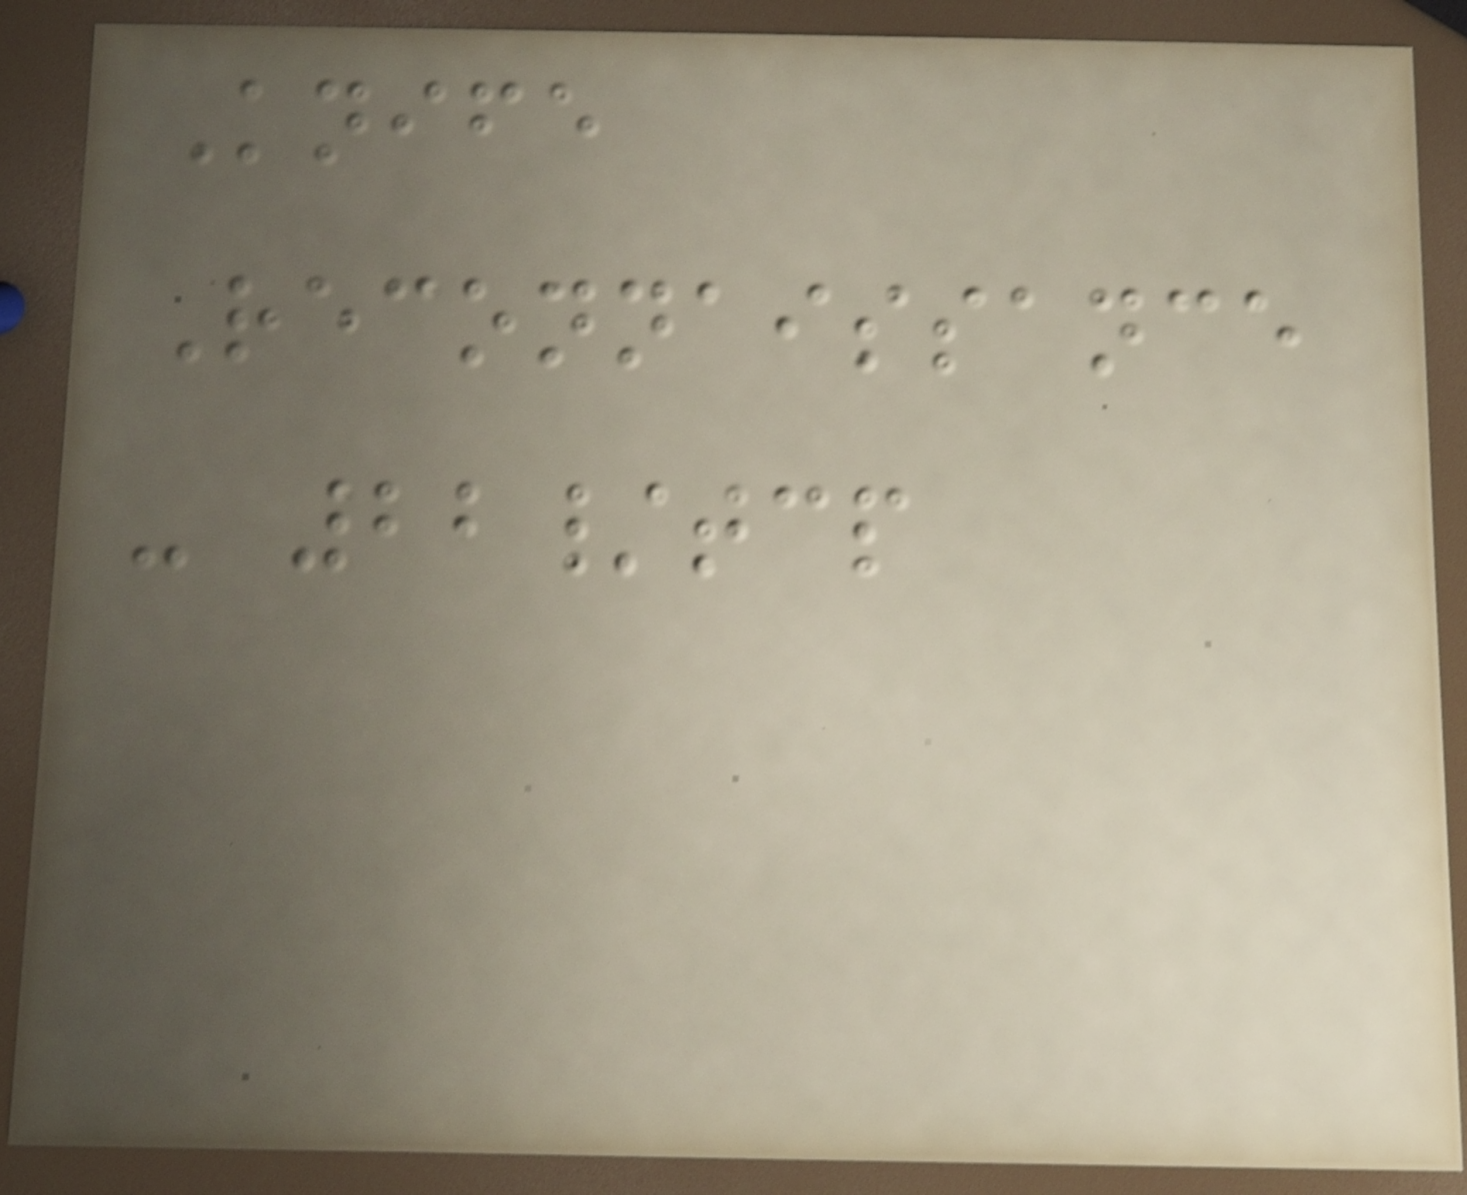Knife
Reconnaissance
- 22/tcp
